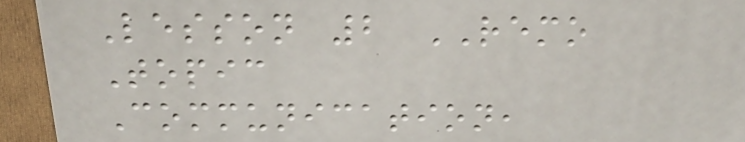Lesson 2 REMO
Topic
Communication,
